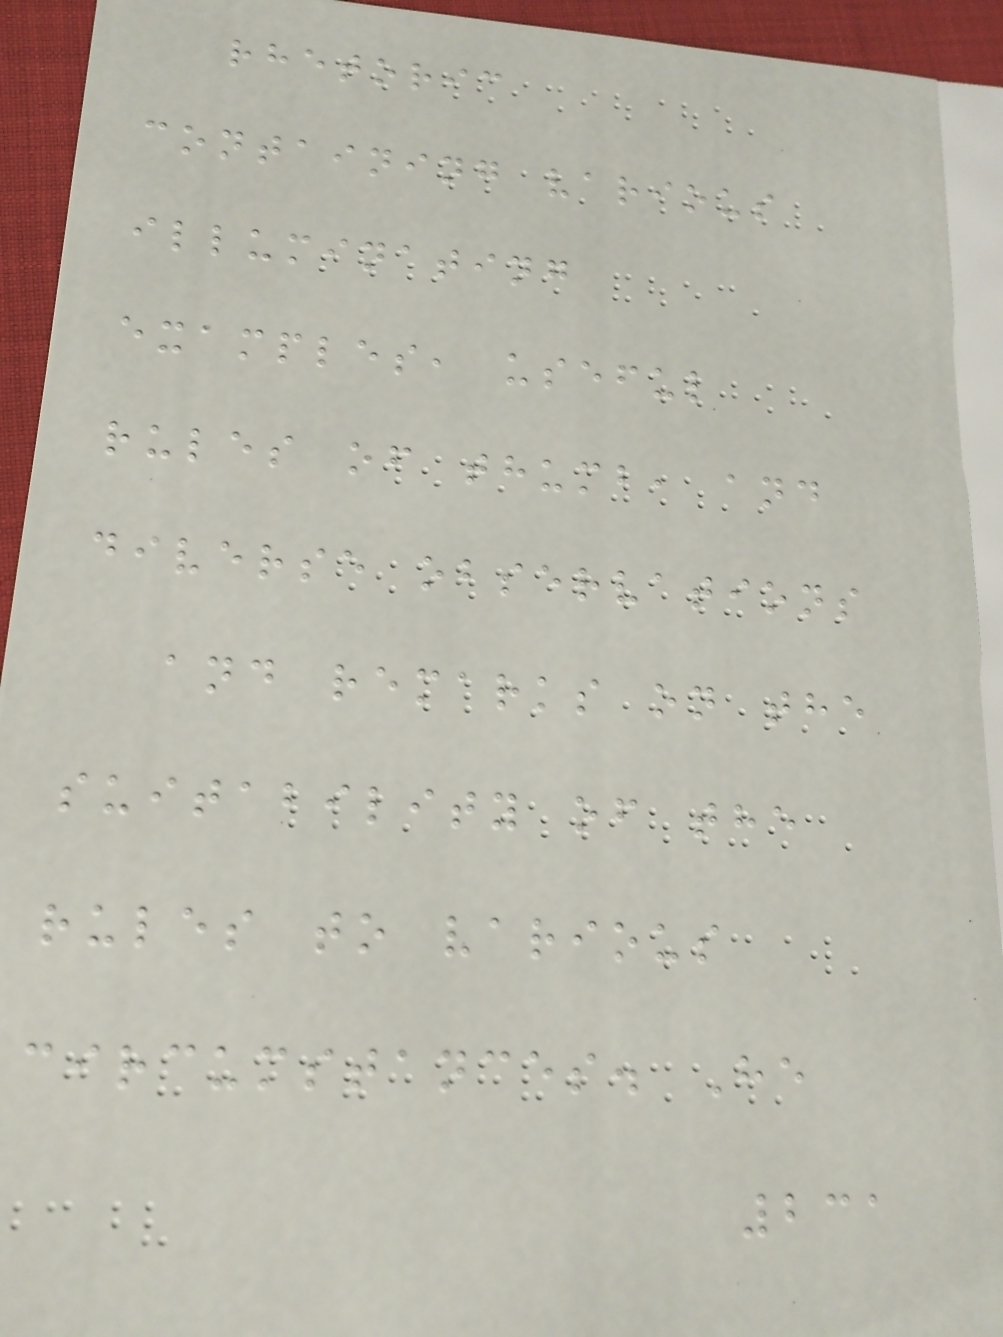rhetoric
containing various
illuminating
examples, useful
rules of thumb, and
diverse observations
and remarks on the
suitability of the
rules to various
circumstances. He
231
